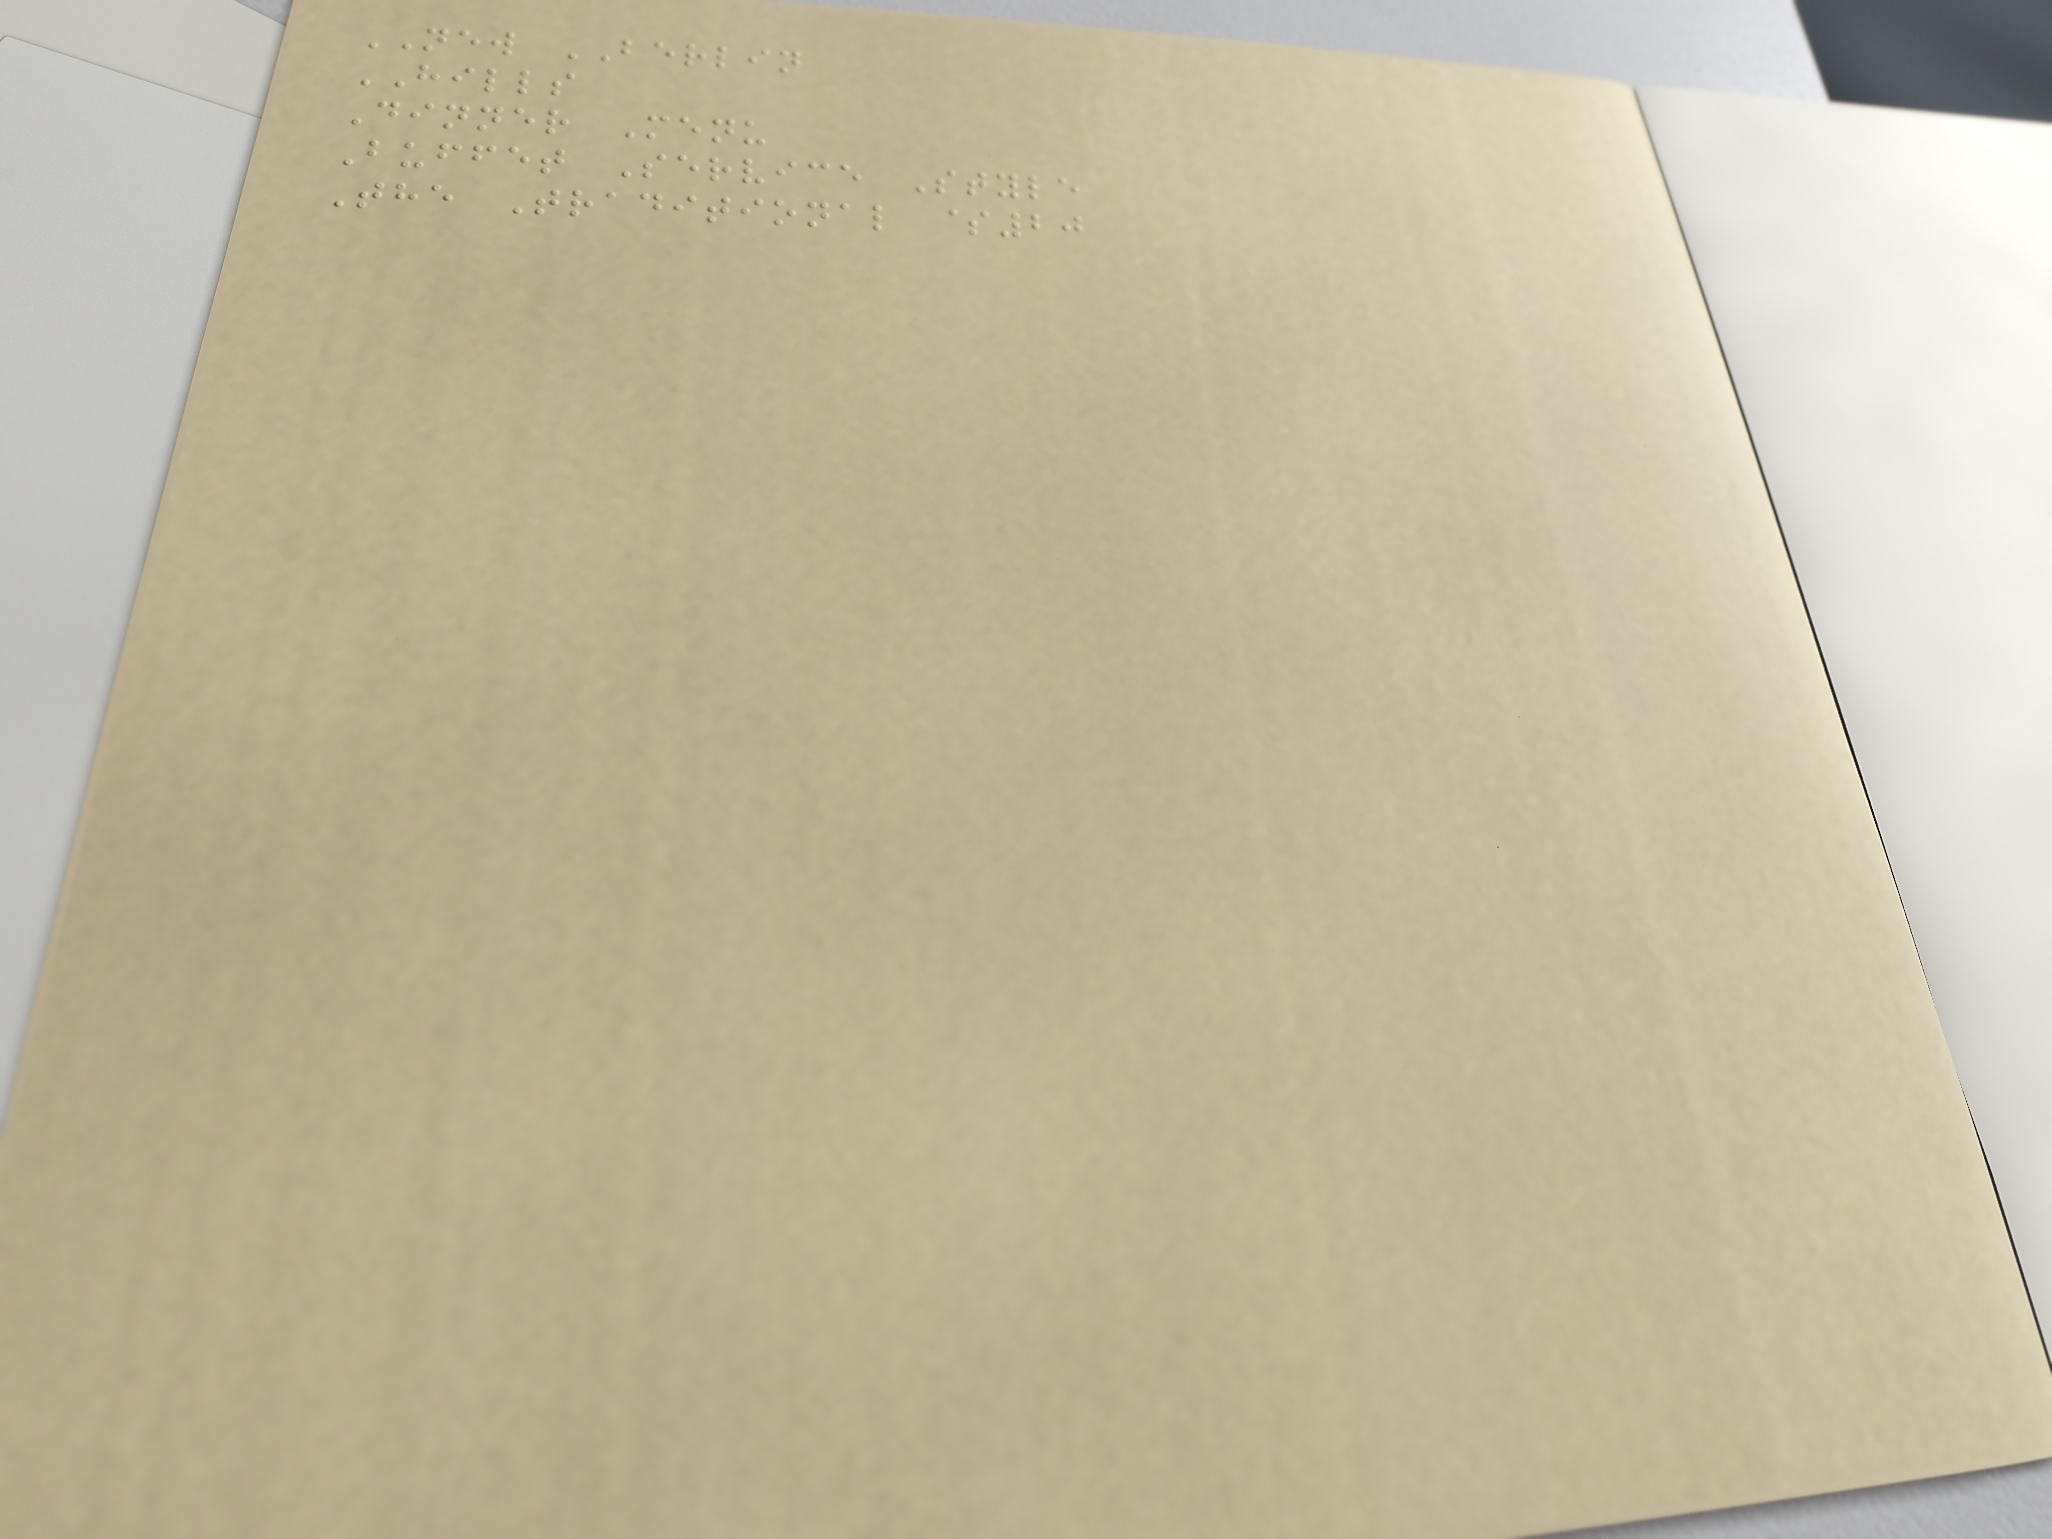NEW BERLIN
HILLS
Dinner Menu
Buffet Service Style
The Traditional $20
